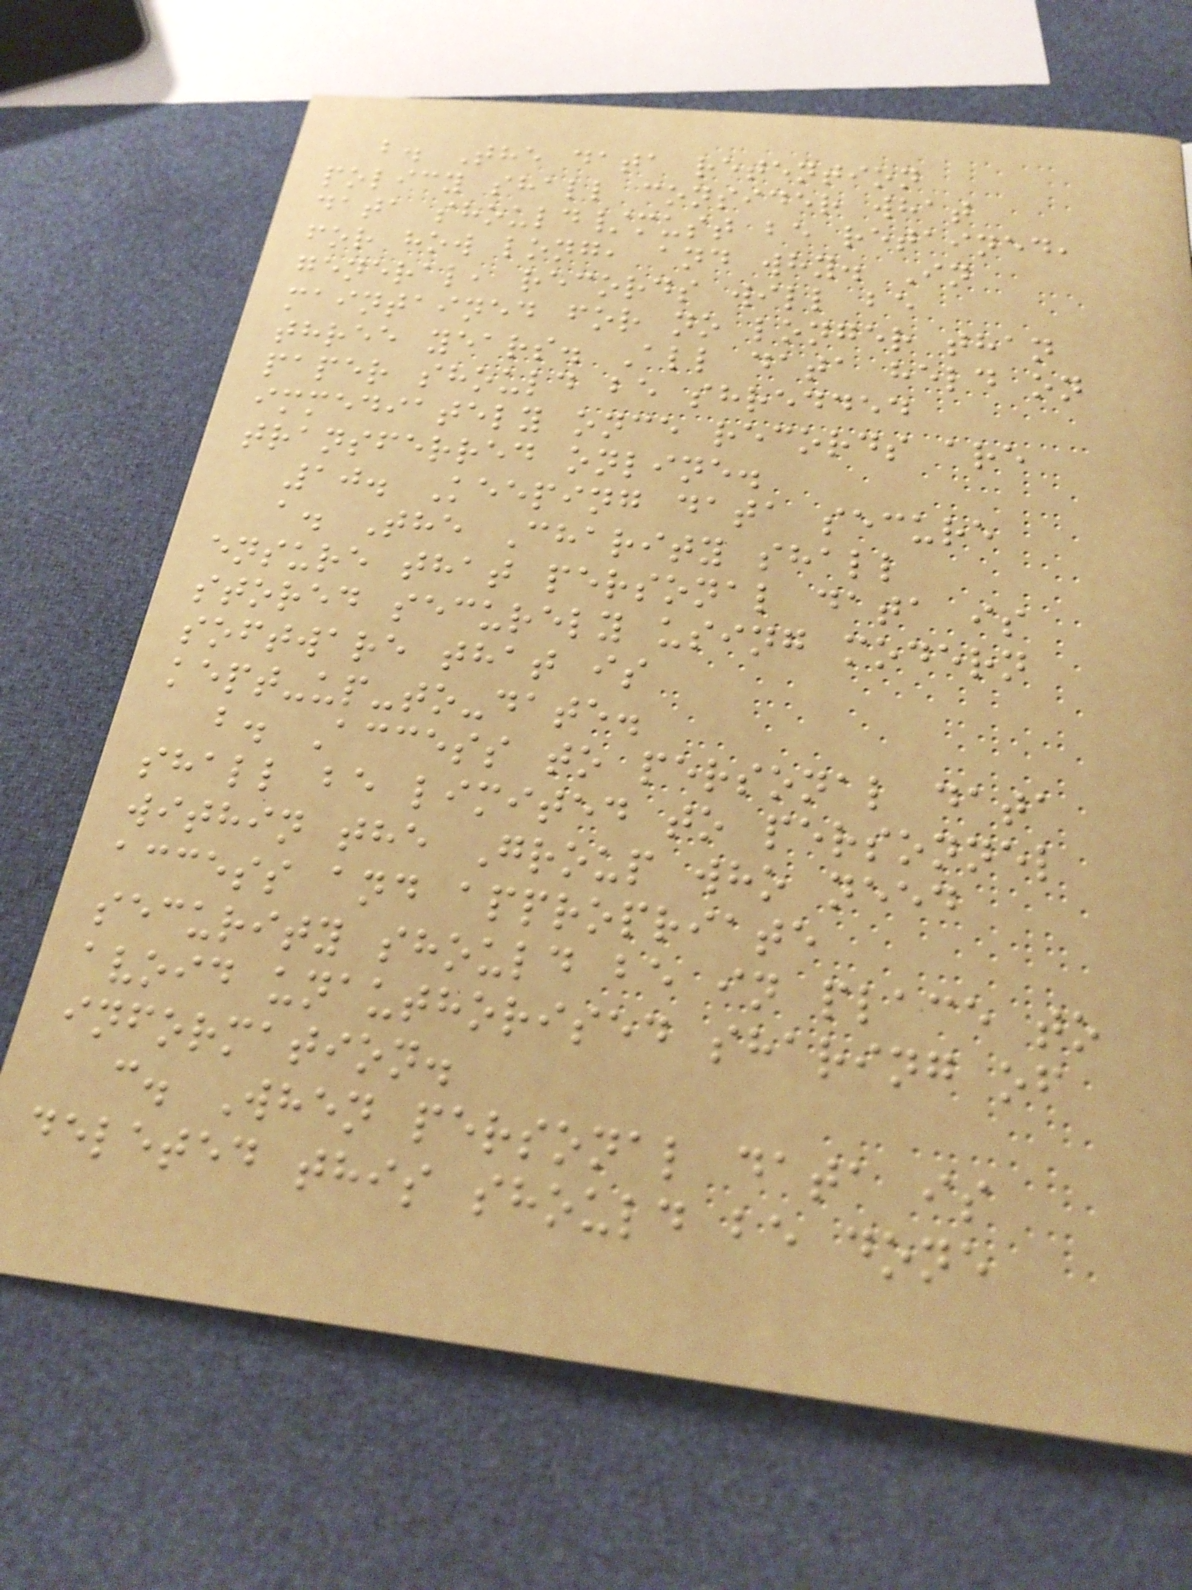b. The data retention
policy shall consider what
data should/must be retained,
for how long, and why. In
general, records will be
maintained for no longer than
three years. All data held on
paper should be shredded
immediately once records are
transferred online.
10. Keeping data secure
a. The Charity shall
ensure that personal data is
stored securely using modern
software that is
kept-up-to-date.
b. Access to personal data
shall be limited to personnel
within the Group who need
access and appropriate
security should be in place to
avoid unauthorised sharing of
information.
c. When personal data is
deleted this should be done
